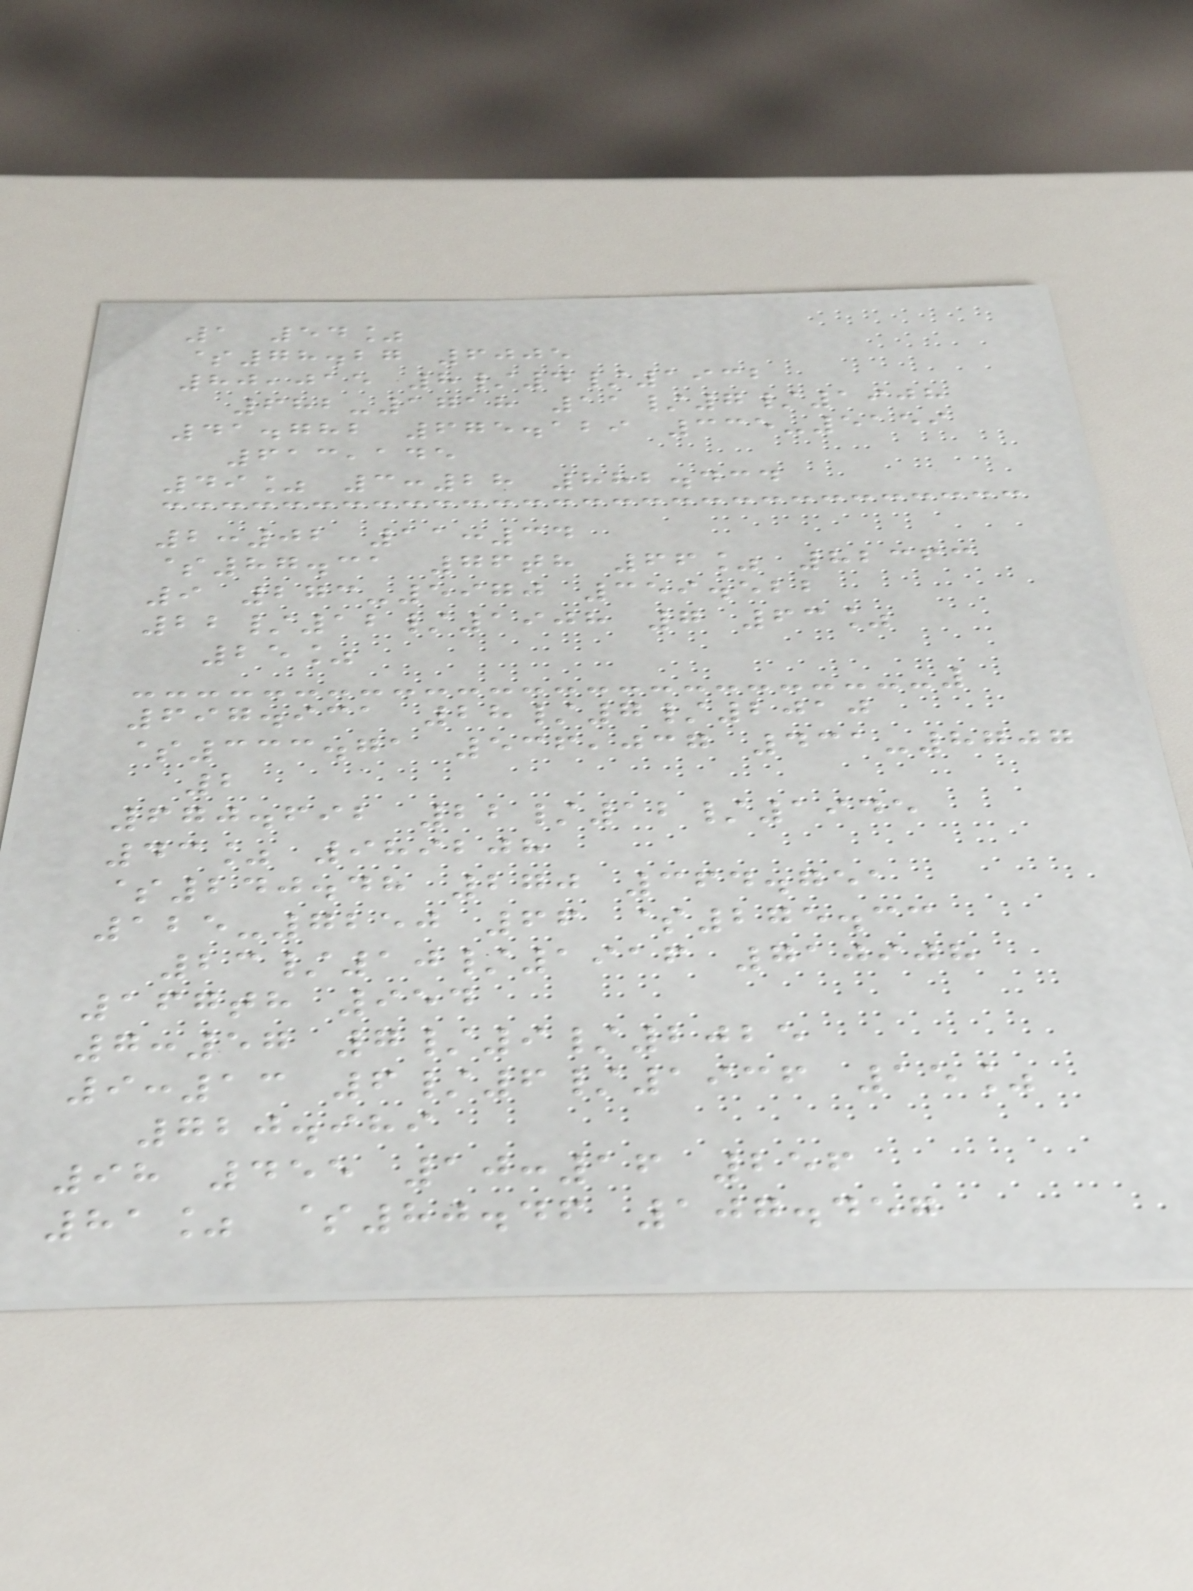1 54%
$78.27 6005
80,015 8/4/1932
682-1718 11/7/1908
41.782 675.129 335-5159
613,145
49% 3:28 882.434
2:02 11:34
$87.31 76th 66% 82363
9 273-5970 359.522
22/12/1908 7 63%
25%
697.931 28/7/2010
$333.71 536,037 431-8707
2
670.692 22/12/1945
43% 989208
$240.48 270 364.751
125-7250 66 $275.33
23/10/1916 710908
167th 954
7:57 7/9/2025
9:13 6/6/1936 15%
720.989
98 455 10:16 256
81% $80.46 107.457
